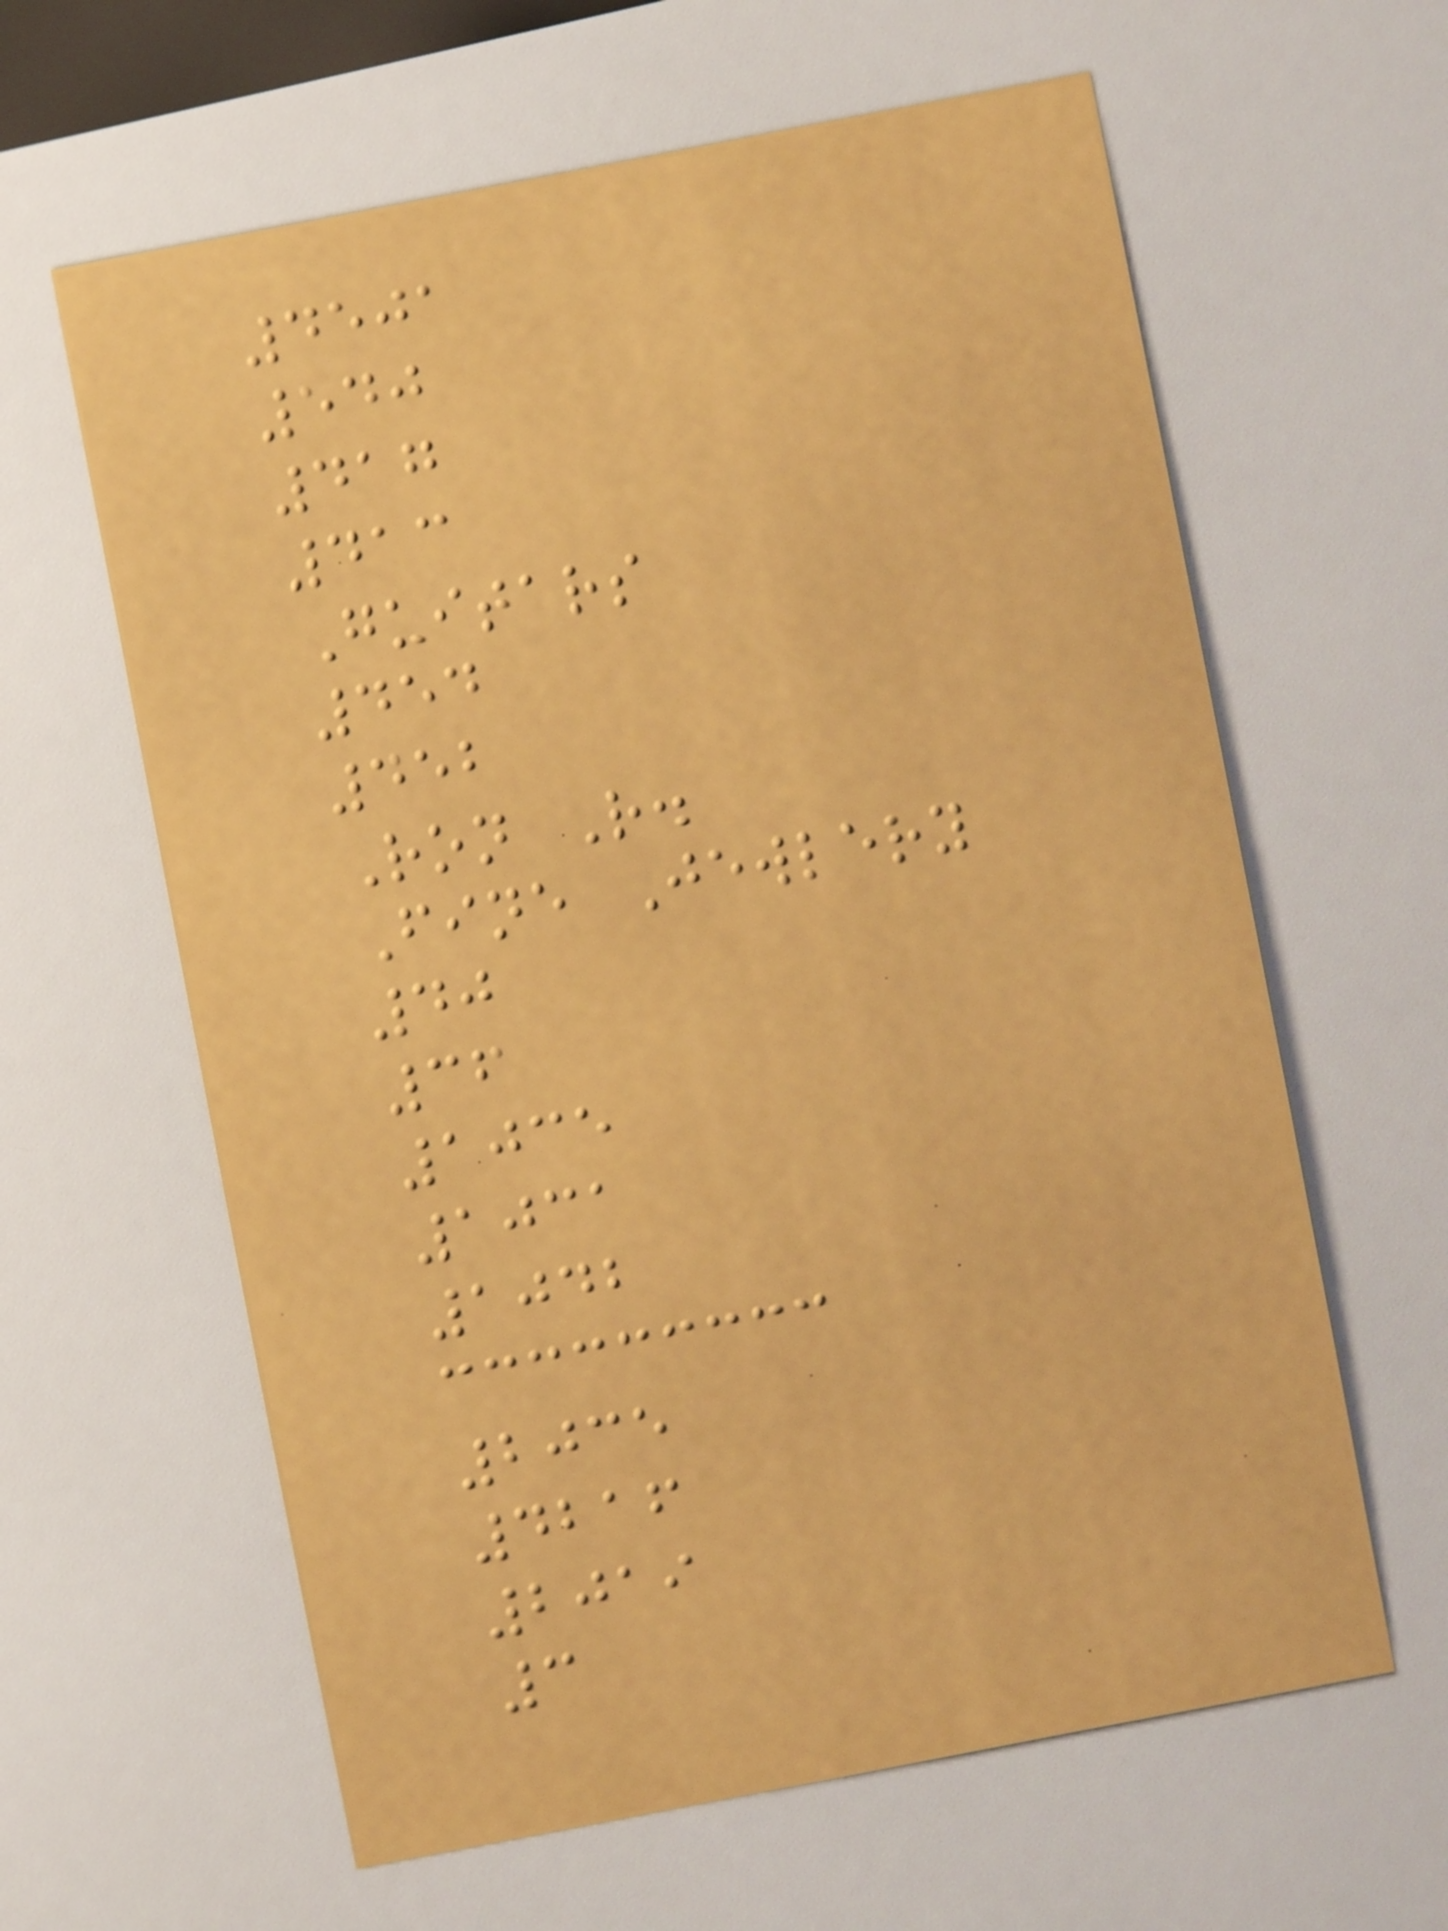4501
540
417
413
Guitars
454
452
Ron R.
Fine Jewlery
40
36
1035
1031
1042
2035
4216
2019
3
